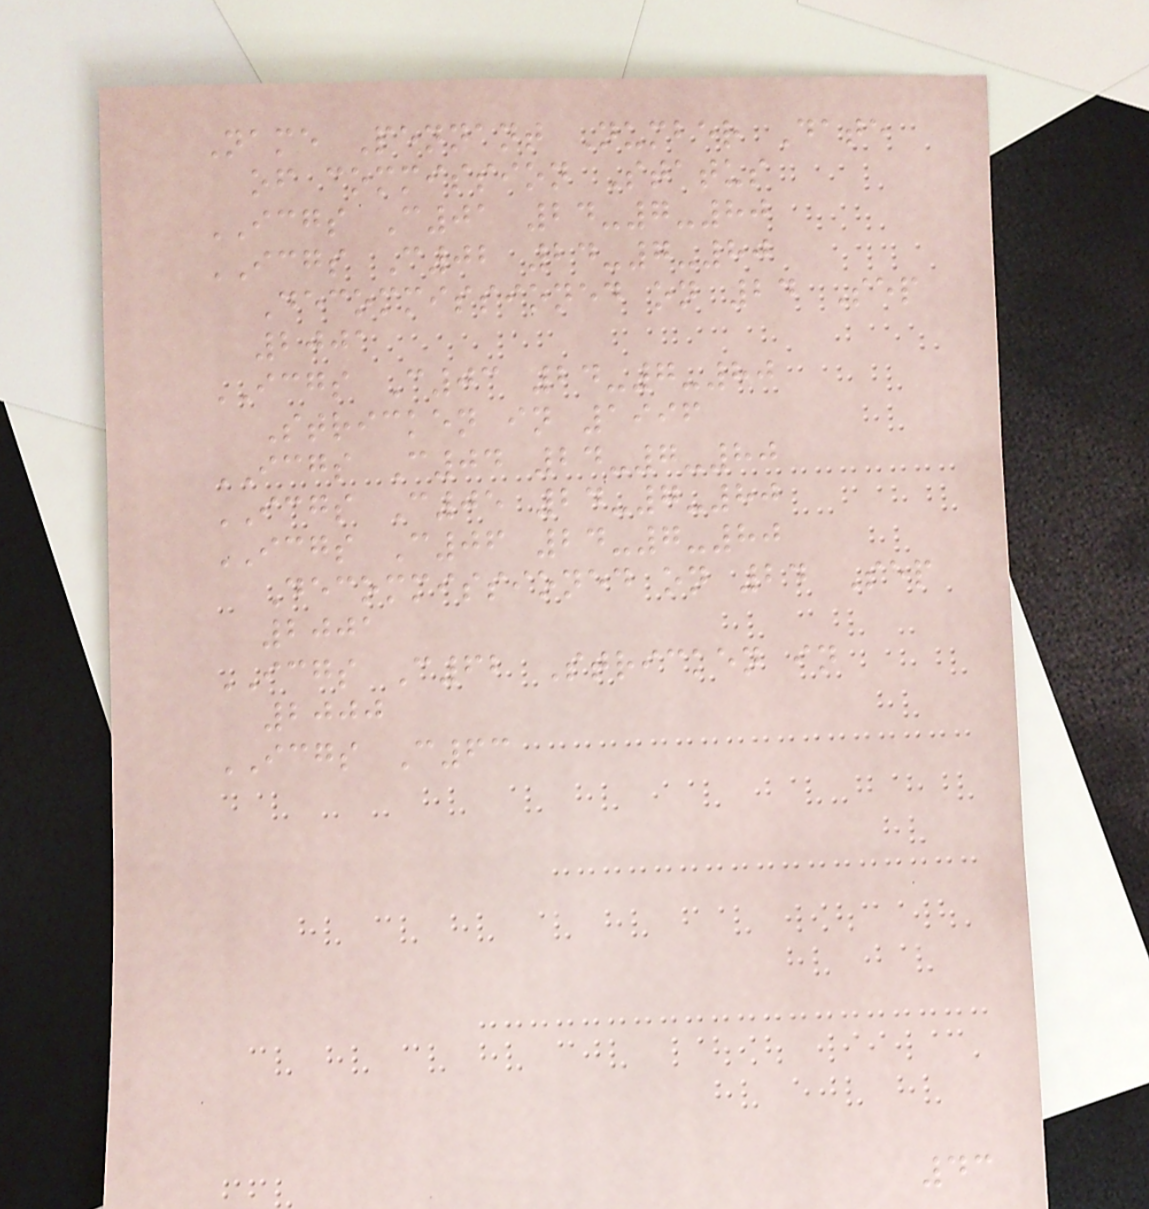Name Pennant Number Date
of commission Status
ICGS C01 24-7-80
ICGS C02 24-7-80
Decommissioned on 24 Sep
2001
ICGS C03 24-7-80
Stricken in 1996
ICGS C04 24-7-80
ICGS C05 24-7-80
ICGS C06 24-7-80
Decommissioned on 24 Sep
2001
ICGS C62 Stricken in
2000
ICGS C63
43
